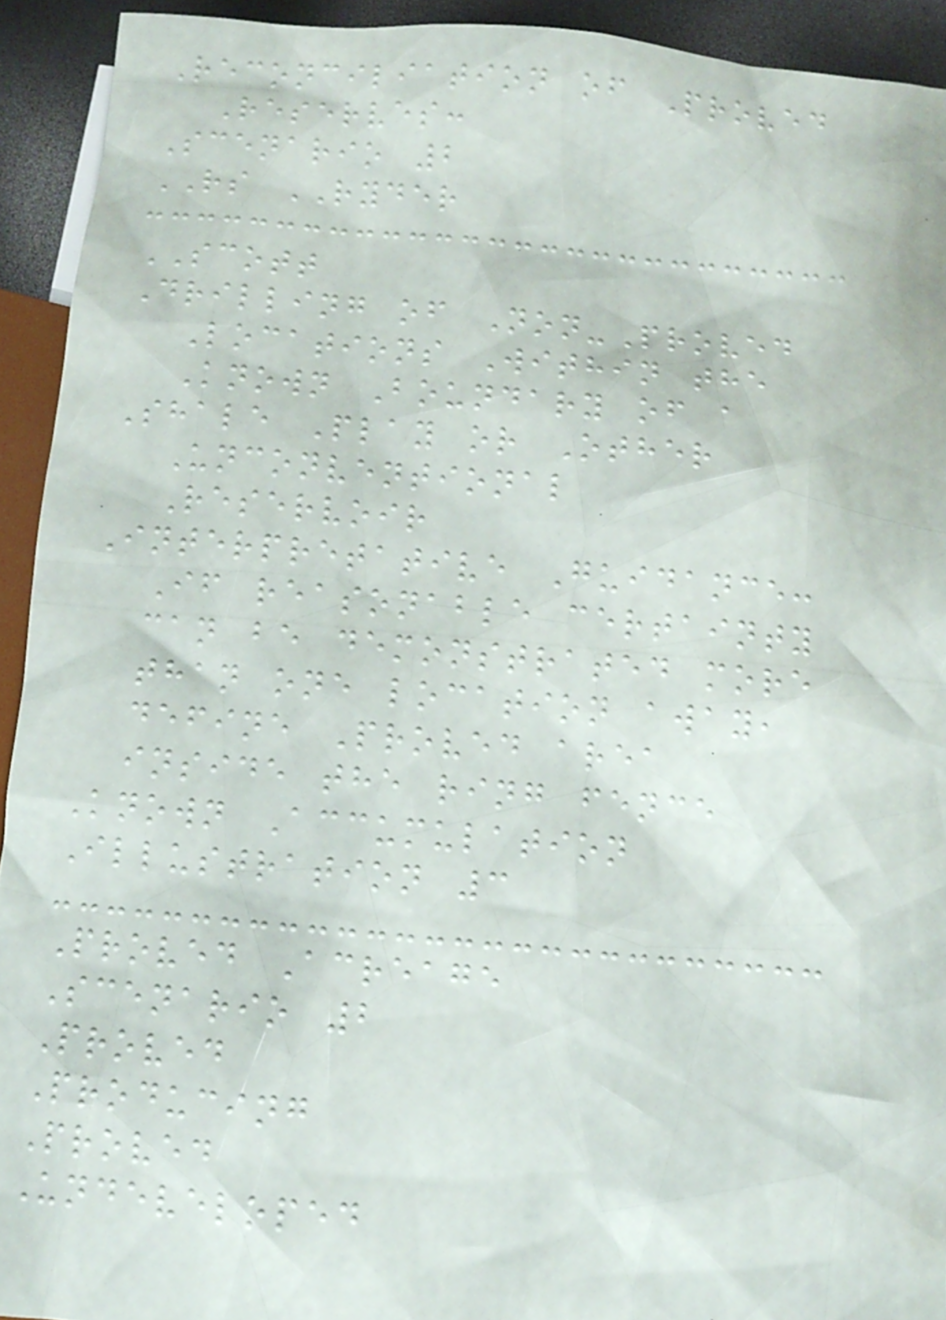Reconciliation of Proved
Reserves:
Scenario 2
RS RYDER
SCOTT
Drilling of Non-Proved
Locations Within the
Known Boundary of a
Shale Play or Other
Unconventional
Reservoir
Interpretative Guidance:
If reasonable certainty
can be demonstrated more
than one location away,
define Proved area
inside the ring fence
Known Accumulation
Illustration 3
Proved Acreage
Scenario 2
Proved
Producing
Proved
Undeveloped
